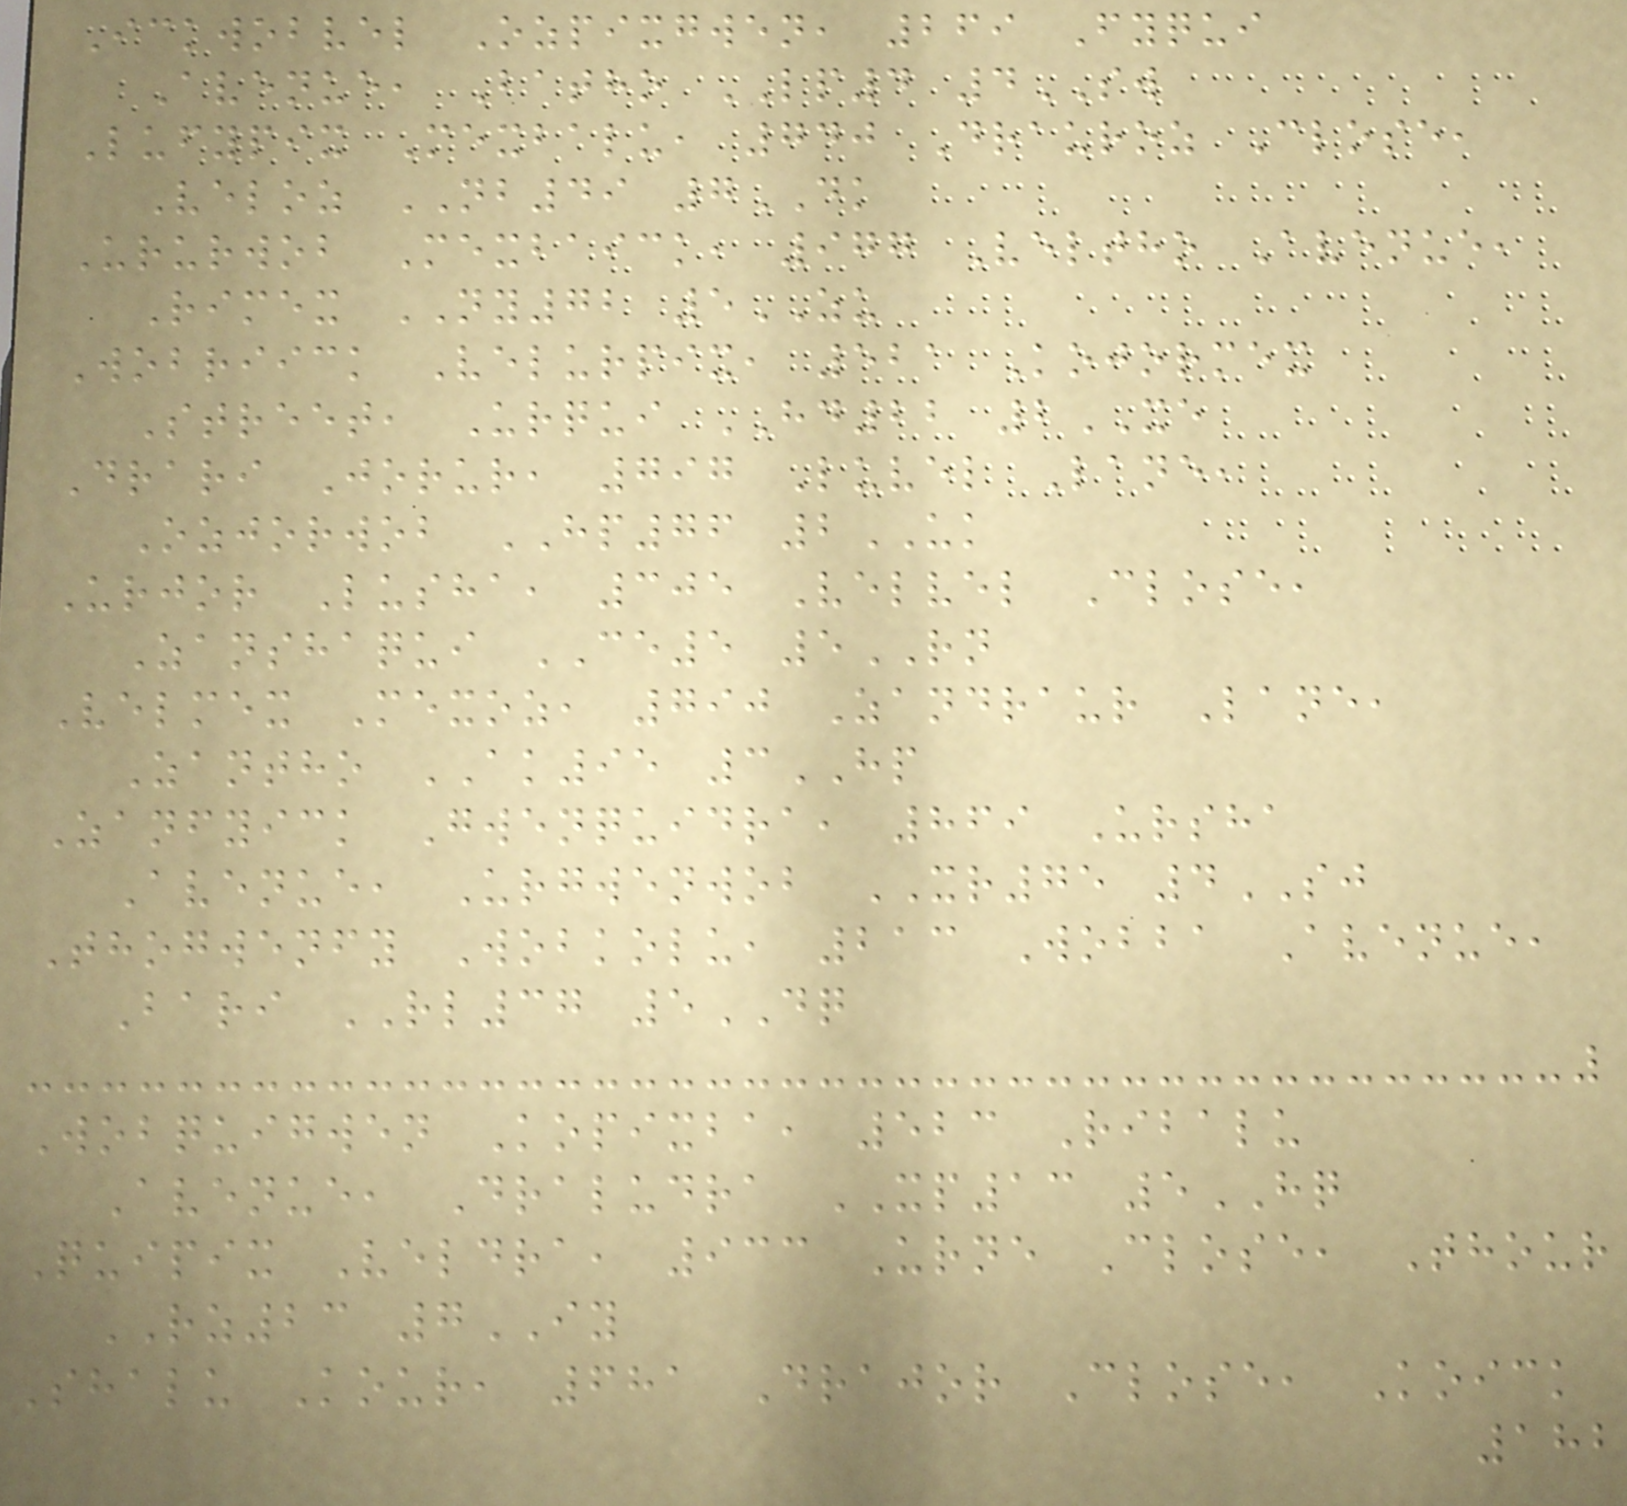Ickwobvel Ozpixgwen, 269 Fyqui
Avenue, Batho LP4 4SW
Lufypix Mexbalu, 740 Drauroz Close,
Veloz NB49 7DK
Ururwob Mexbaick, 977 Veltho Avenue,
Rimex NY72 5ZU
Wobriick Velurpix, 521 Kojormex
Street, Urqui HD22 2XE
Drari Jorur, 797 Luvel Lane,
Ozjorwob HP76 2UK
Urjor Lusha, 305 Velvel Close,
Zanshaqui CE5 5RN
Velmex Mexoz, 790 Zandraur Lane,
Zantho AK95 3HP
Zanfyick Gwenquidra, 869 Ursha
Avenue, Urgwenwob XR75 4SJ
Thogwenfy Wobkolu, 213 Wobba Avenue,
Bari RL37 5DQ
Wobquigwen Kopixba, 523 Ribalu
Avenue, Draludra XP13 5HQ
Quipix Veldra, 933 Urne Close, Thour
RZ23 7IY
Shalu Kour, 681 Drajor Close, Koick
182
